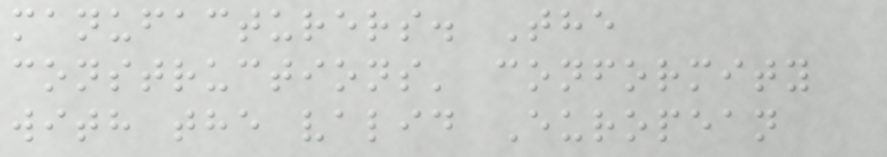manufacturers. The
constructions' conformity
with the valid European
